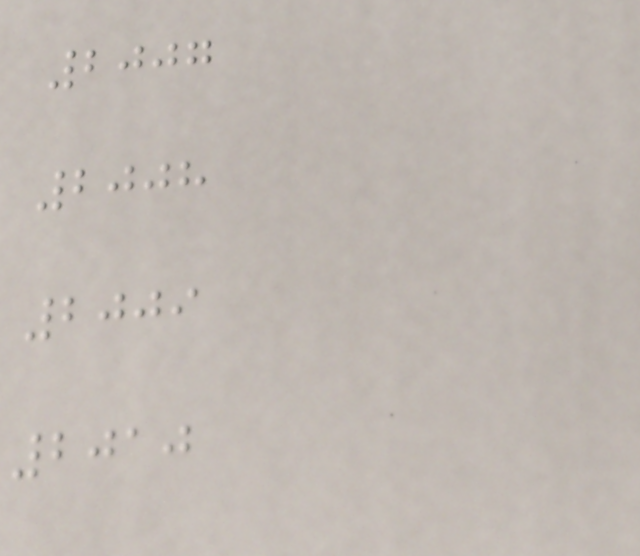2007
2008
2009
2010
